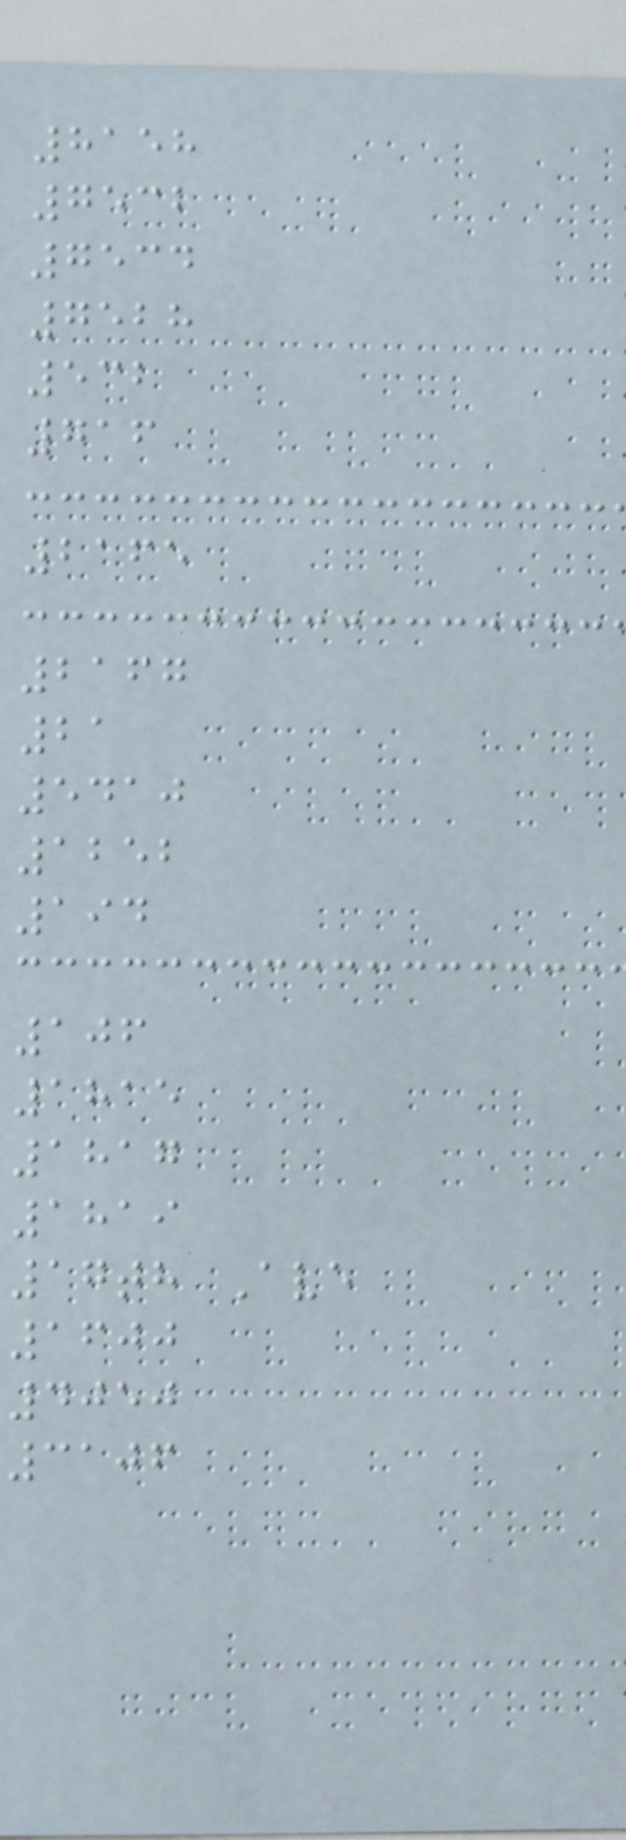8158
7532
7534
7528
532
716
2165
2167
21
5410
1252
194
106
1815
1817
1819
17th Ave
1600
4050
3106
